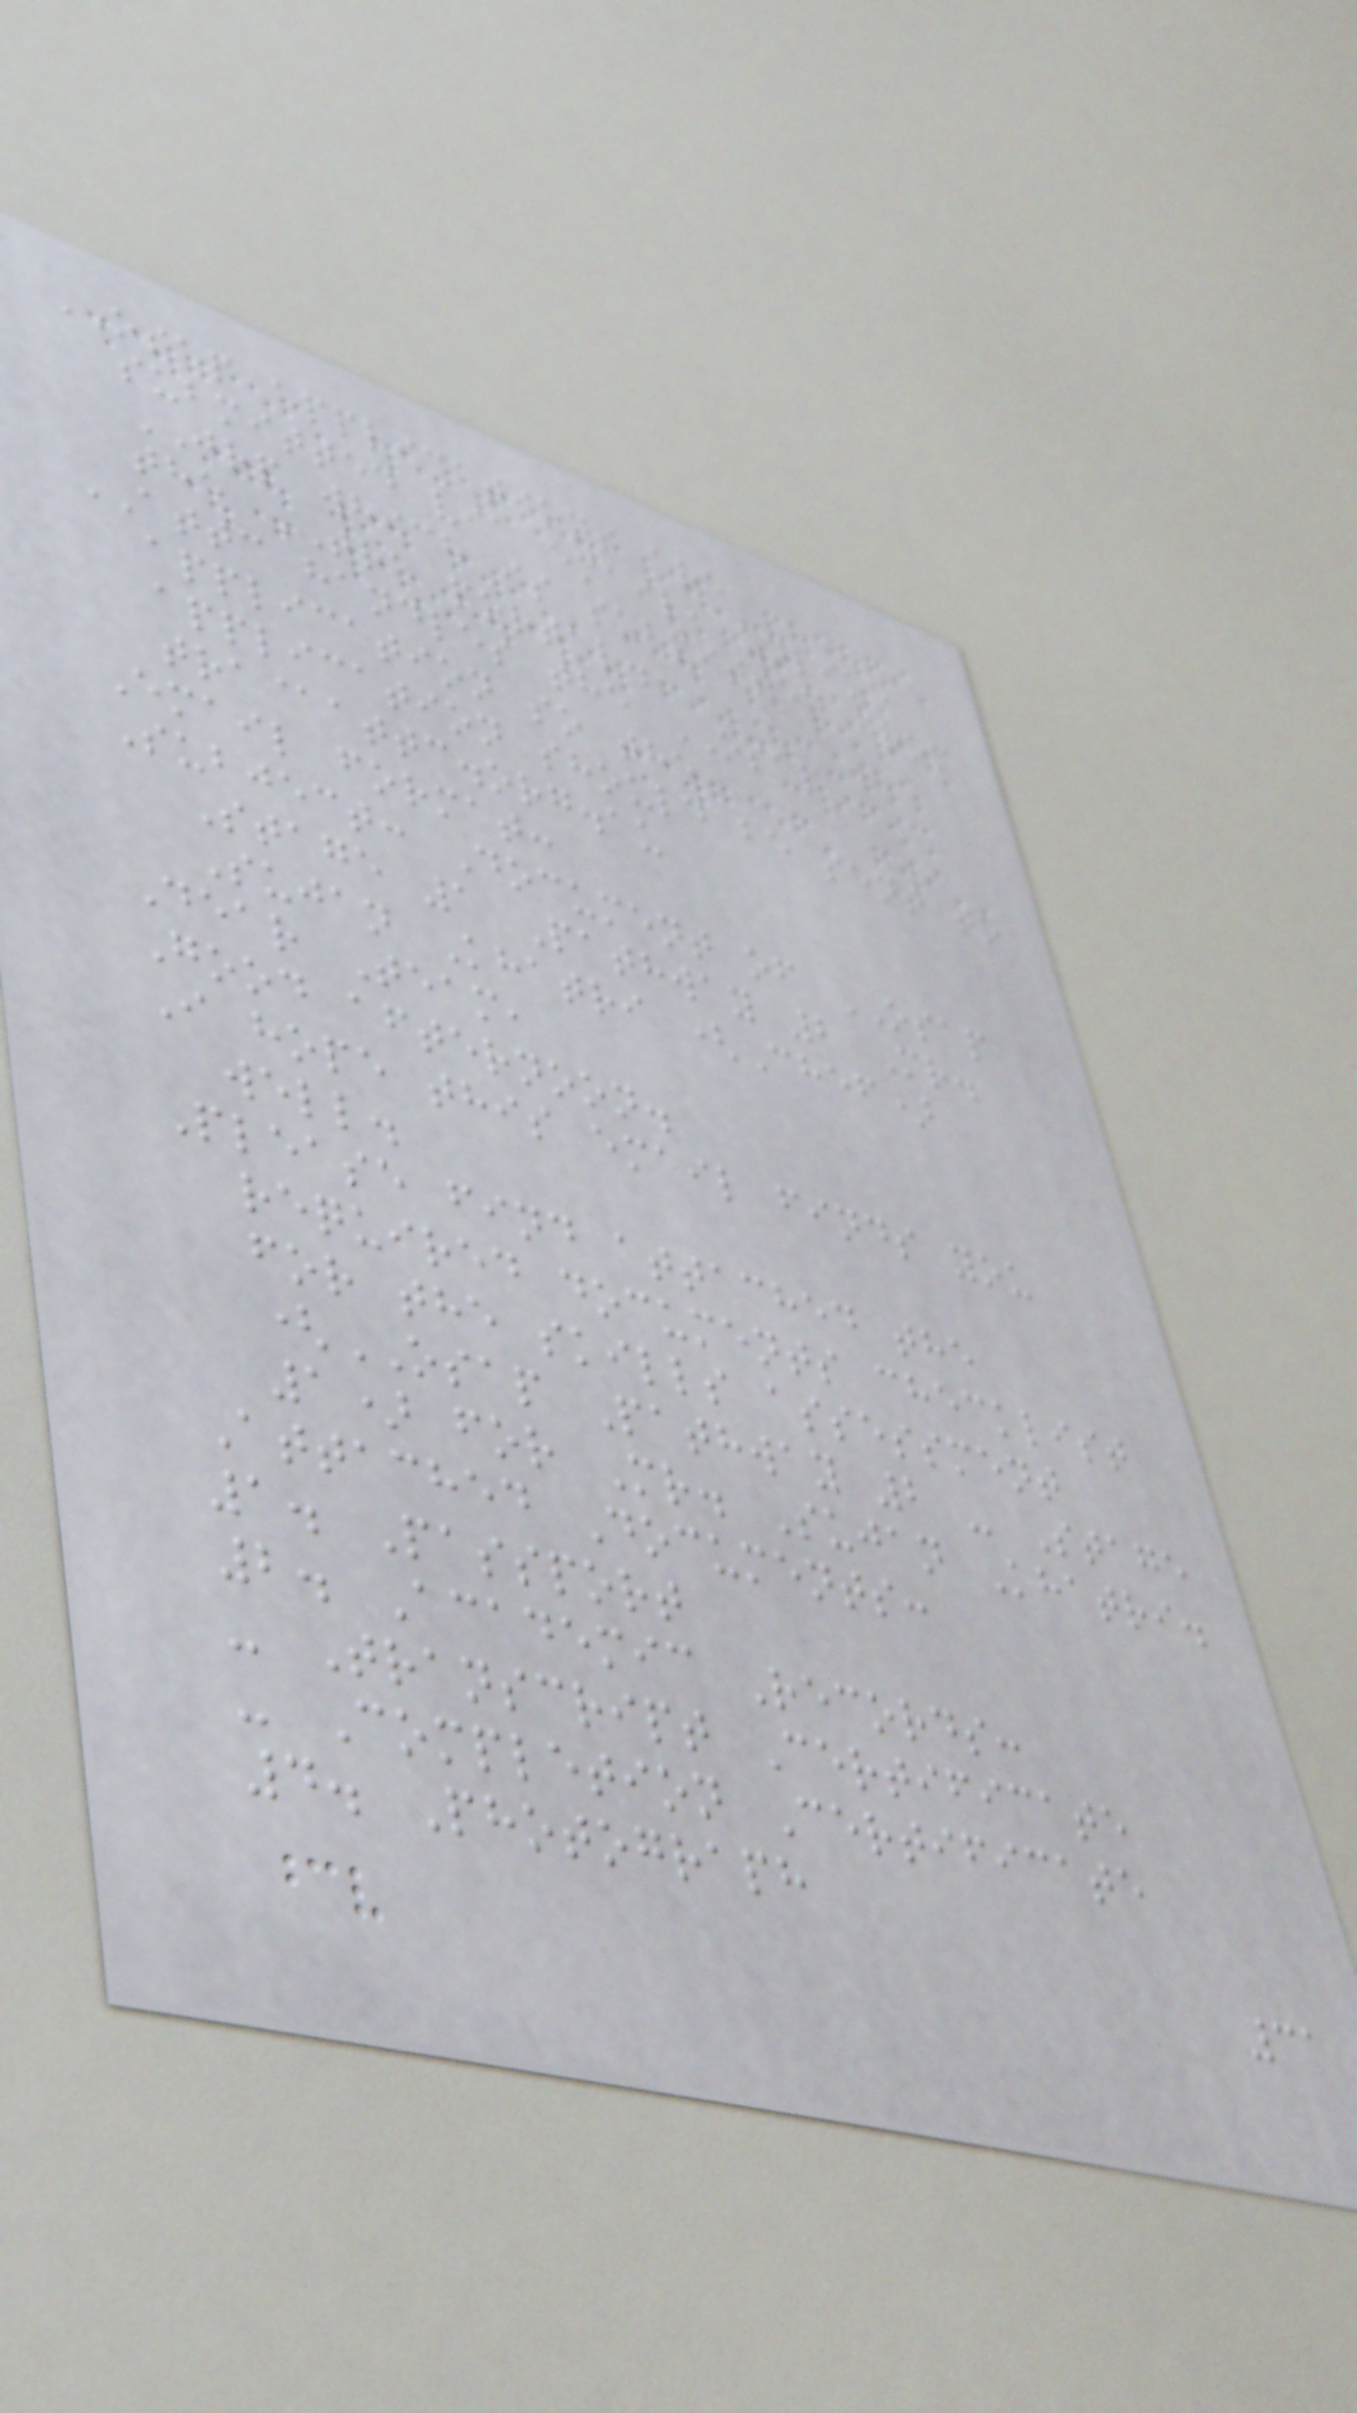OSAP applications are
submitted via email, unlike
JRP which is submitted from
the TRA portal.
ATTC handles the OSAP
application so the
application should be sent to
tra@attc.org.au
Email format:
Subject: Document of OSAP
Stage 1 Pathway 2 Mr.
Sujan Khatri (Chef)
Dear Team,
Good afternoon.
I hope this email finds you
well.
Please find attached the
required documents checklist
for the skills assessment
(OSAP Pathway 2 - Stage
1) for Mr. Sujan Khatri.
Attached Documents:
1. Passport
2. Academic Records:
- Transcript Certificate
- Completion Certificate
4. Photograph
31
